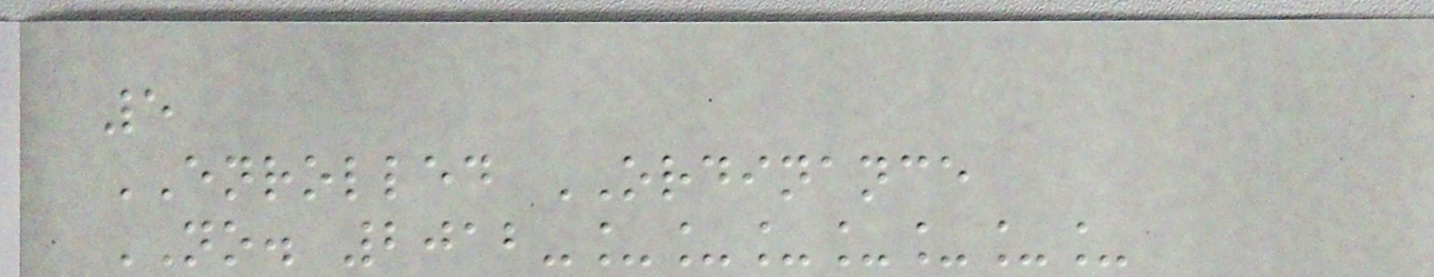5
ENROLLED ORDINANCE
NO. 2012-_______
